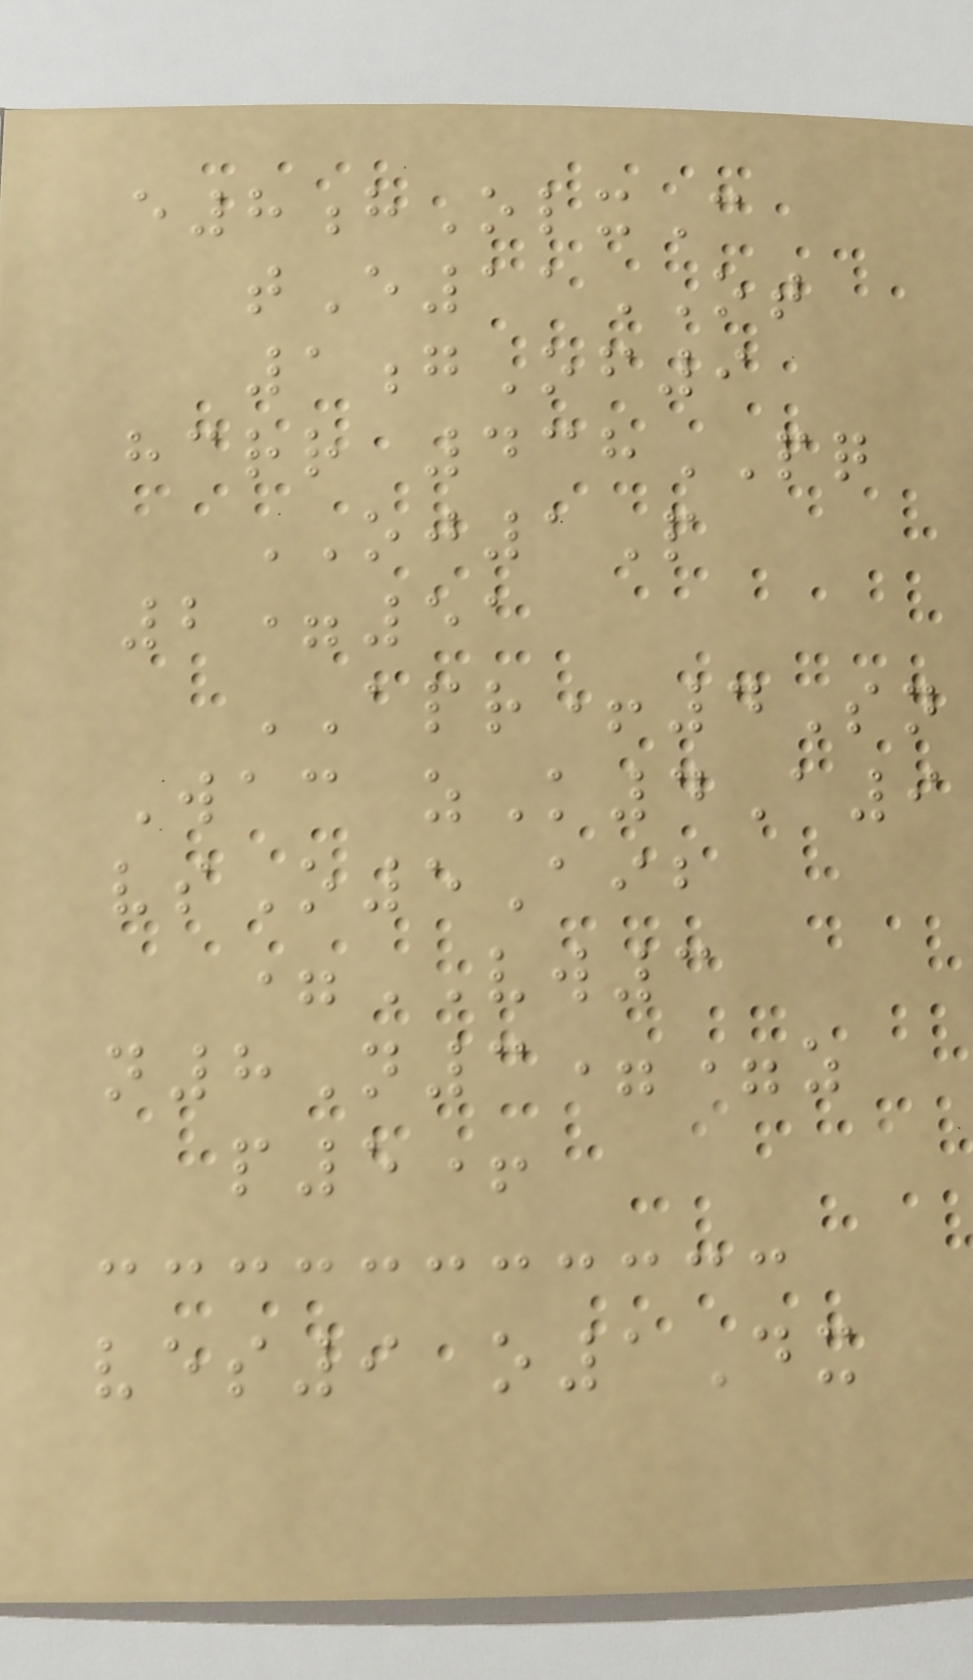e8hOlxC
tE11OT
1gOf9
hcrr 438PQ
OJ1P
2=51
APR+4Sn
Wac zK4A9
vsO5Aib
=VW3
n8N3==z
p5+
ves9 o1Dx
